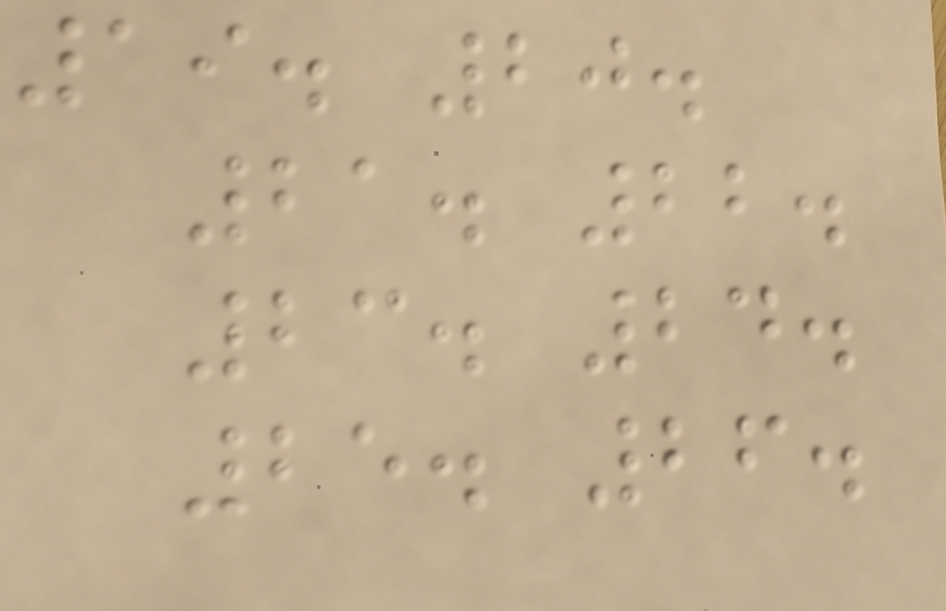19. 20.
21. 22.
23. 24.
25. 26.
